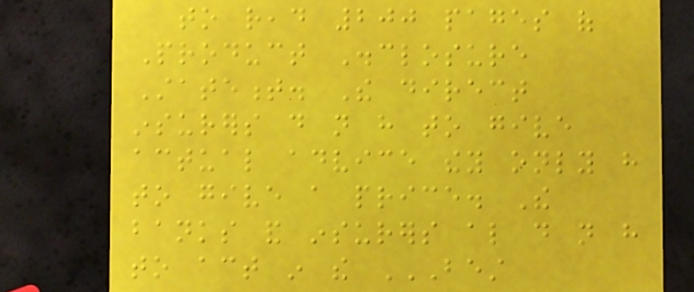to read 200 pages of
Product Disclosure
Statement. The direct
insurers do not have to give
actual advice they only have
to give a price. The
banks and insurers also do not have
to act in the BEST
